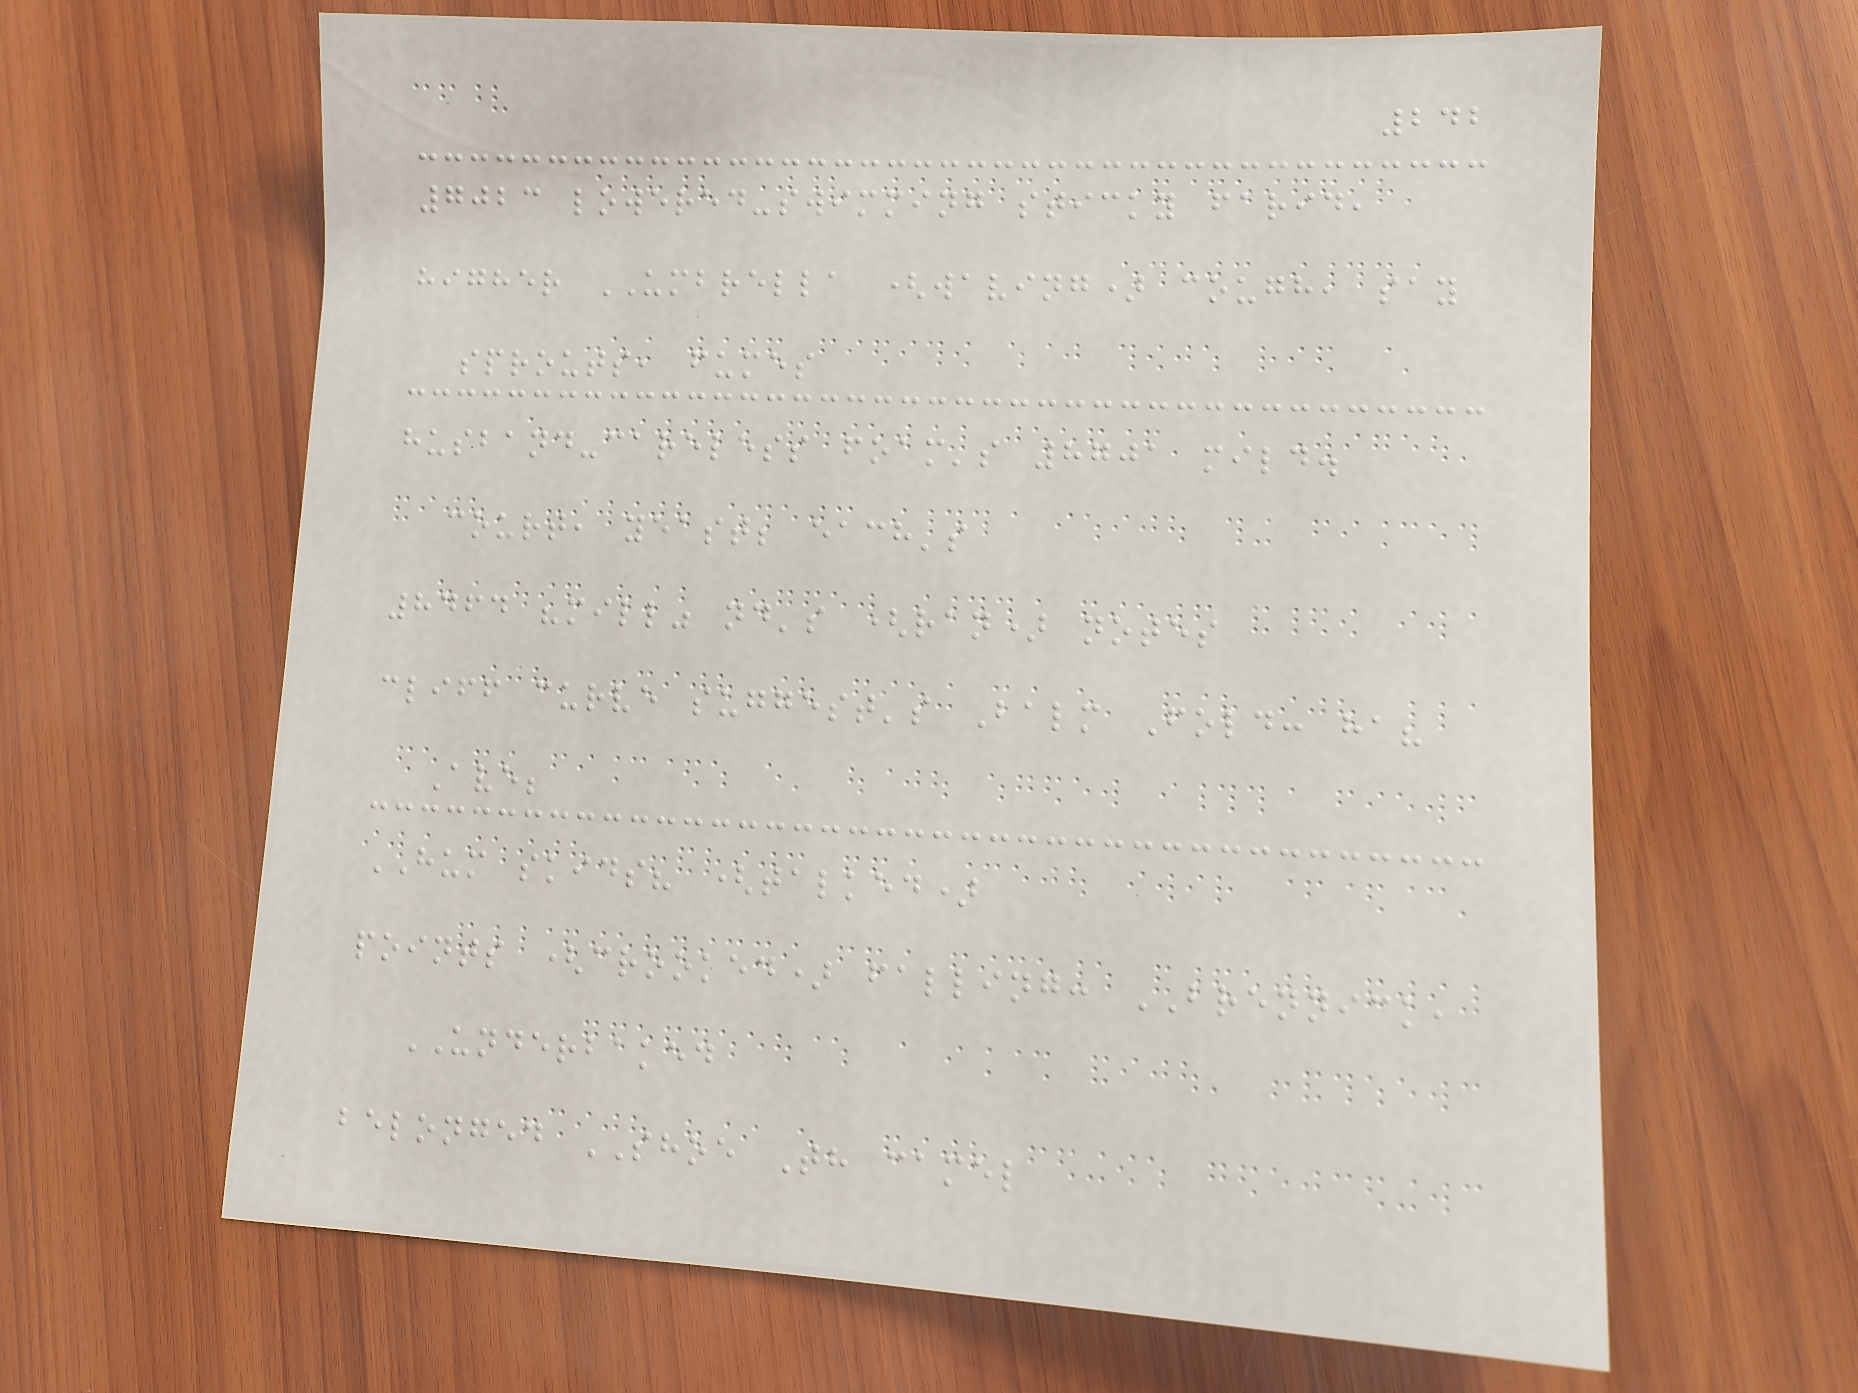242
7023 lowered-swimming sticky farid,
higher UMBRELLA (waving) cough, say
sprouts, fumes
husband-careless foam's 8701 mild.
court, yeast; each's
8464 "mill" nd's (ran) notes
cliff curve suggest's Balm Fold: ha?
Ave;
HUM skids? (talked)
points (crooked) falling: BRENNICK,
UNDERBAKED
belonged SHOE Th camel
